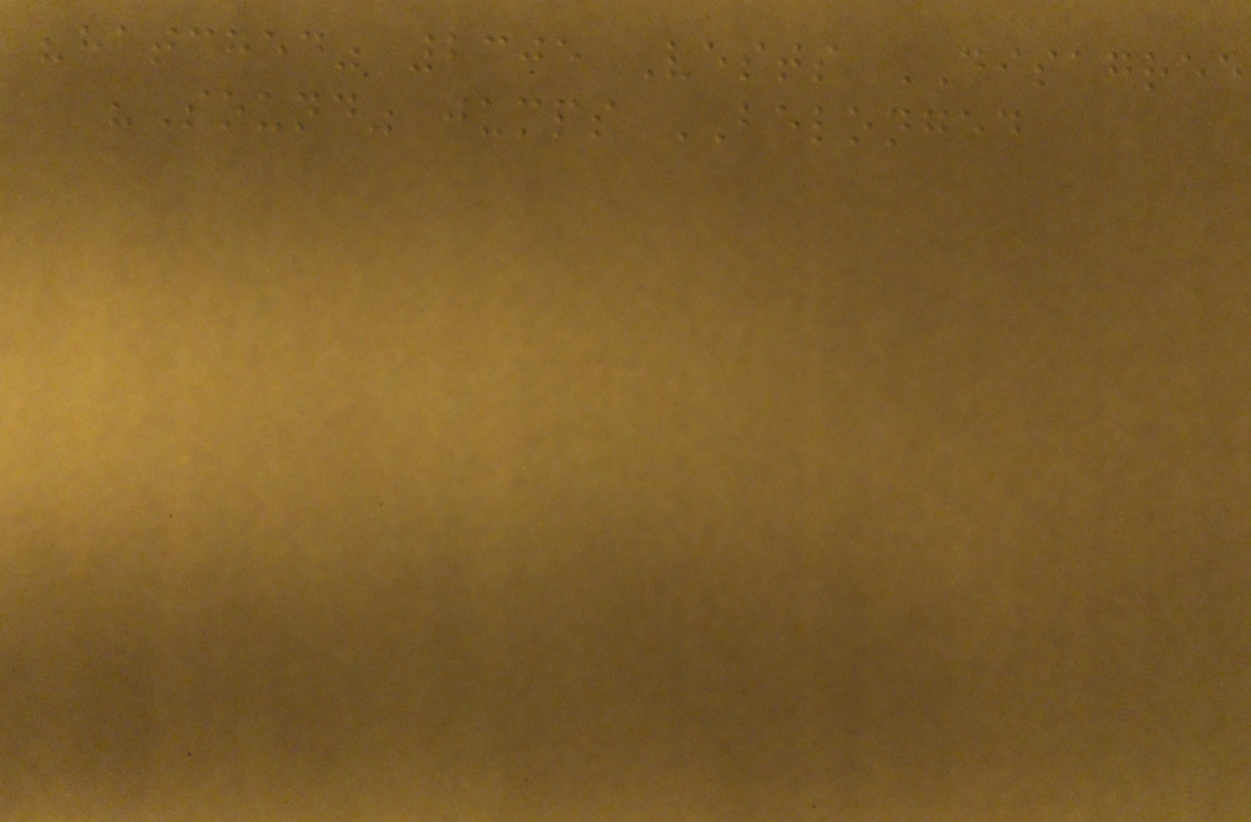"hatched" 2305 Vests DISAGREE
"Sound" jumps BELONGED
